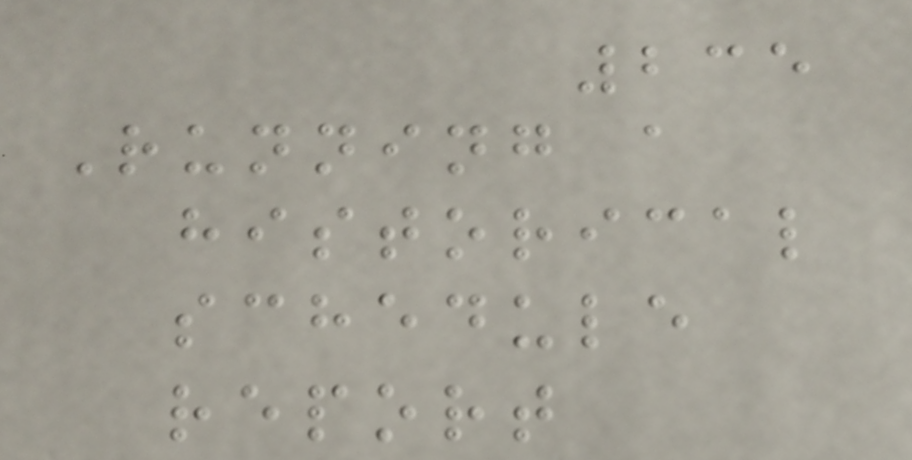235
Running a
historical
schedule
report
